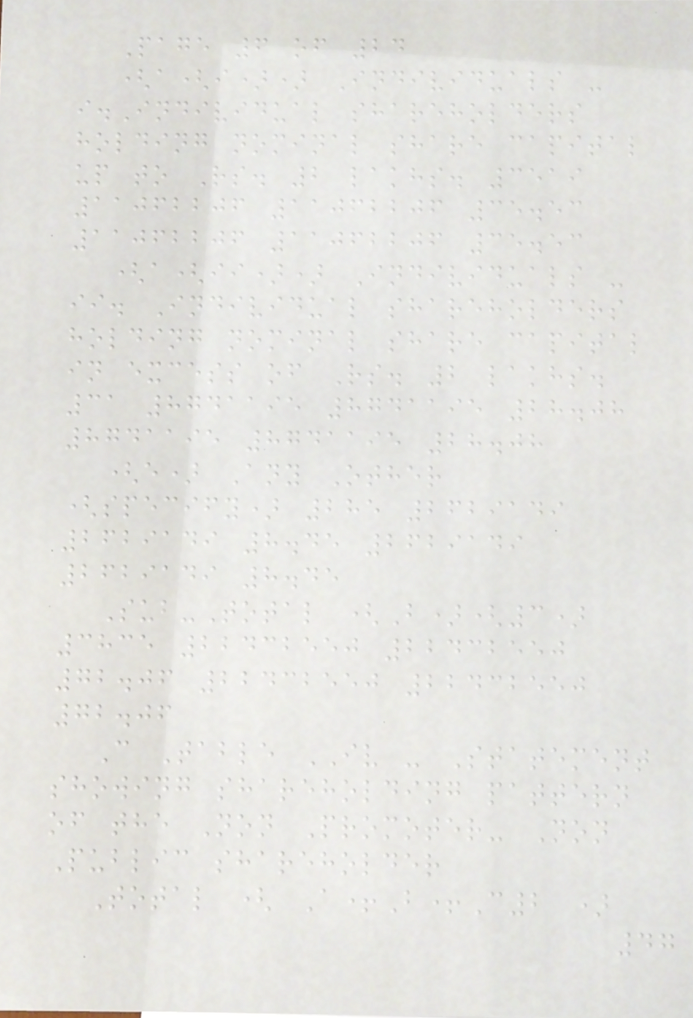Page 6 of 24
(a(i)) Individuals -
i.Individual shareholders
holding nominal share capital
up to Rs. 2 lakhs. 3519
11062206 11062206 35.53
11062206 11062206 35.53
(a(ii)) Individuals -
ii. Individual shareholders
holding nominal share capital
in excess of Rs. 2 lakhs.
31 8741195 8741195 28.08
8741195 8741195 28.08
(e) Any Other
(specify) 285 2629149
2629149 8.45 2629149
2629149 8.45
Sub-Total (B)(3)
3835 22432550 22432550
72.06 22432550 22432550
72.06
C Table IV - Statement
showing shareholding pattern
of the Non Promoter- Non
Public shareholder
Total ( A+B+C2 )
47
